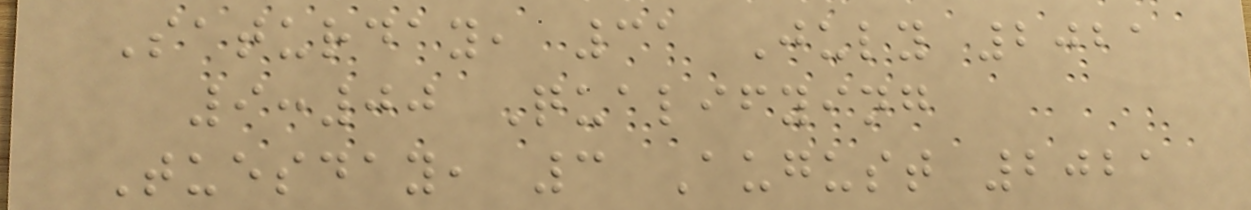Saturday, 31 July 2021
9:00 Qualifying
Tuesday, 3 August 2021
